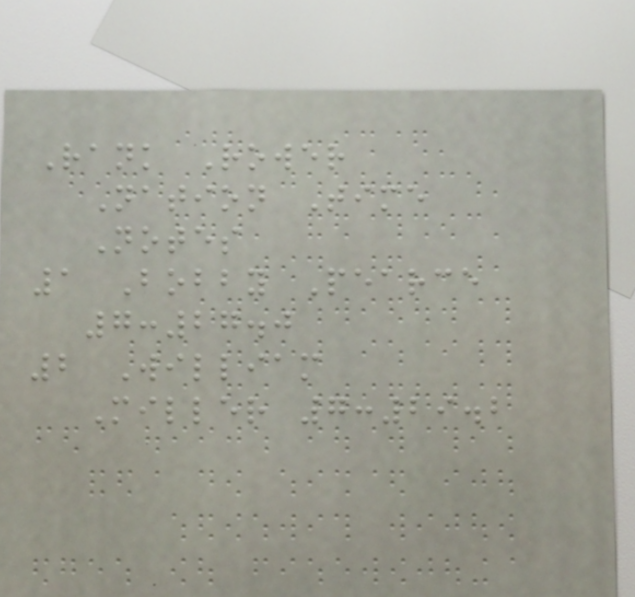Rank Rower
Nation Time
Notes
1 Bobby Pearce
7:27.0
2 William
Miller 7:29.2
